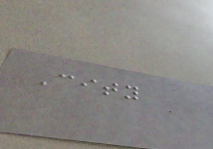City
